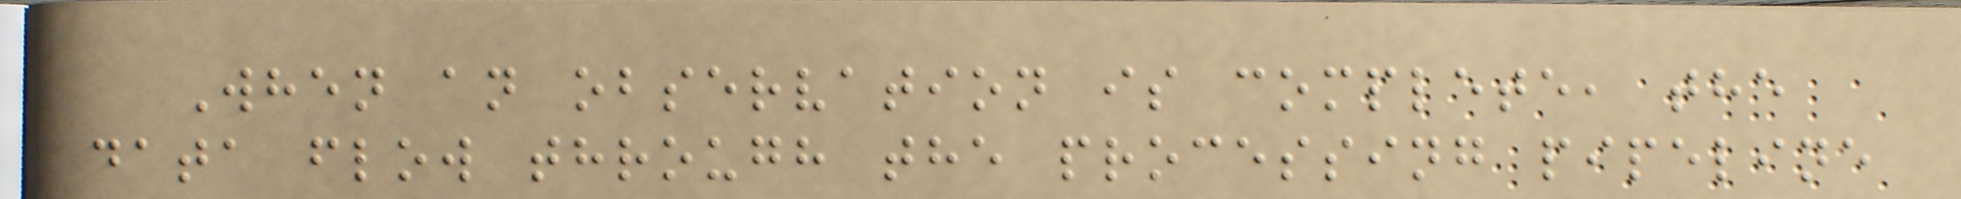When an observation is complete, the
data flow through the processing pipeline
